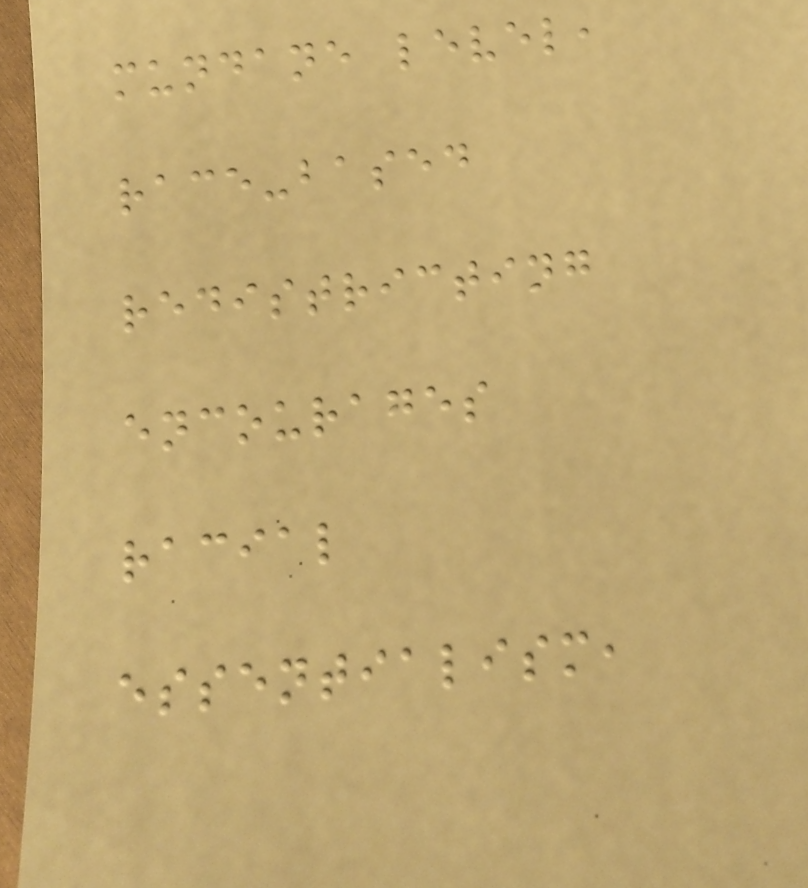mundane level,
race-based
redistricting
encourages
racial
essentialism,
